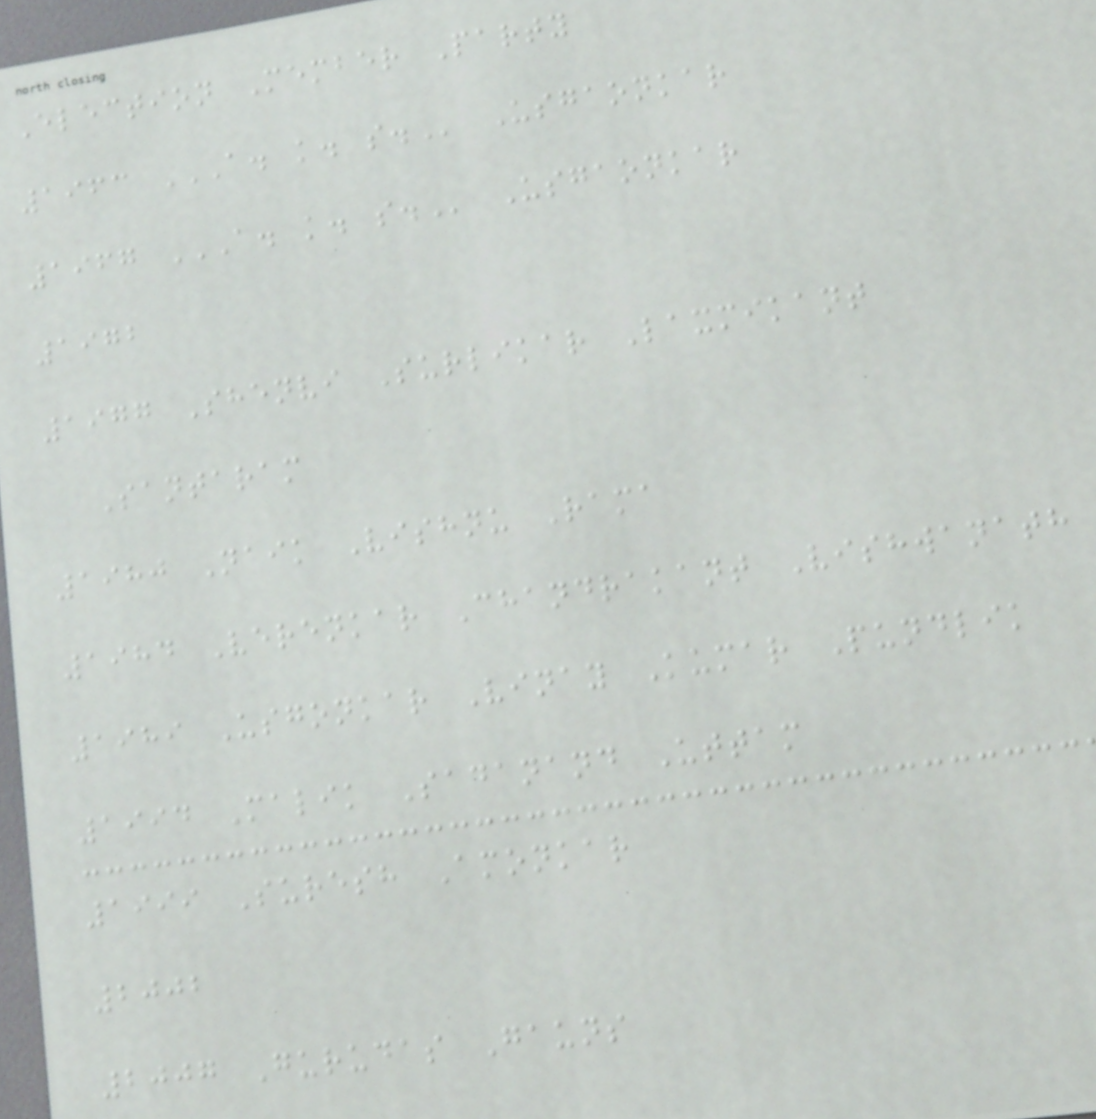Election Member Party
1963 A. K. S. Usgaonkar
1967 A. K. S. Usgaonkar
1972
1977 Shenvi Surlikar Laxmikant
Santaram
1980 Naik Vishnu Rama
1984 Verenkar Chandrakant Vishwanath
1989 Usgonkar Vinay Kumar Pundlik
1994 Malik Sadanand Uttam
1999 Suresh Amonkar
2002
2007 Gurudas Gauns
